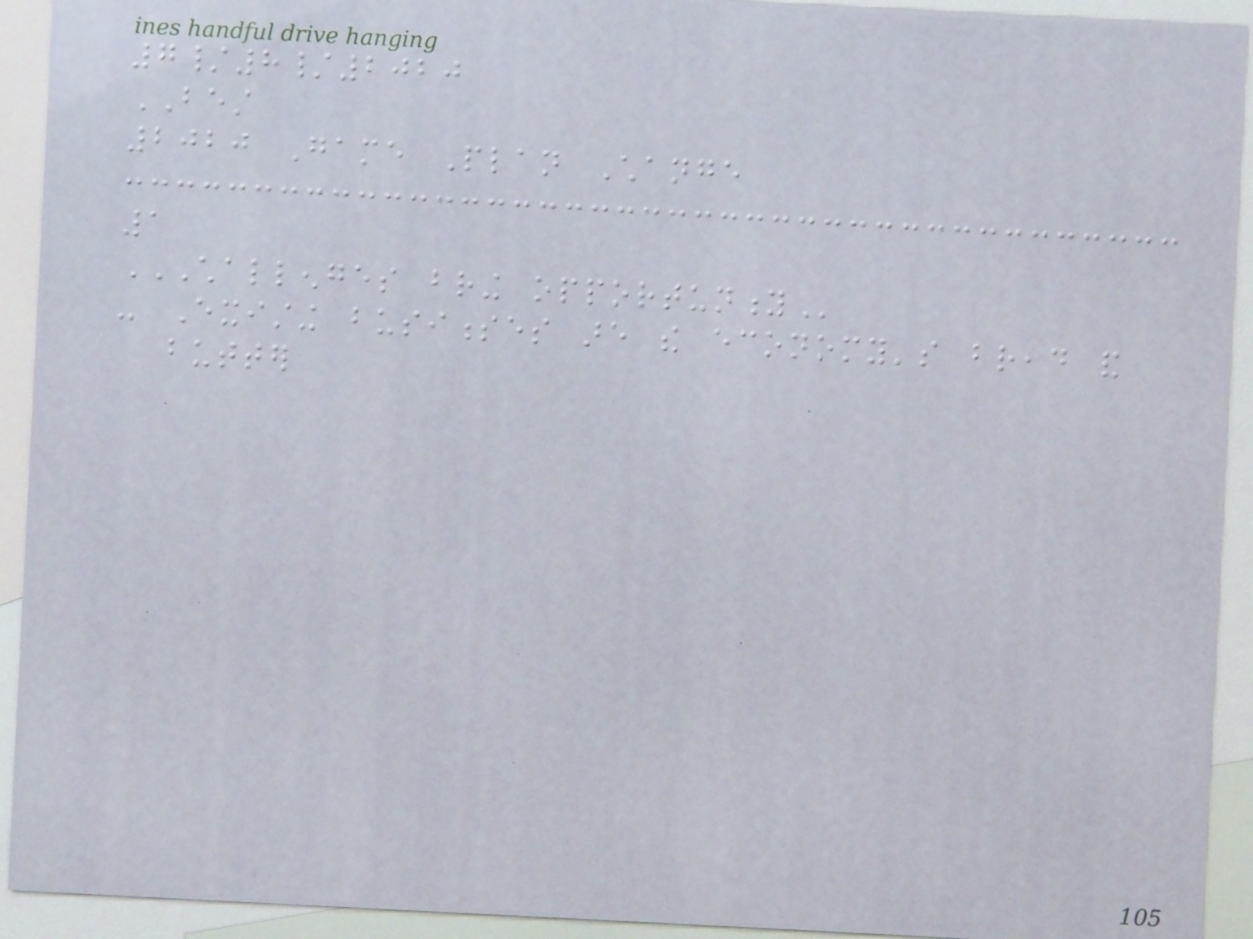7/8/2020
BEST
2020 Game Plan Change
1
CHALLENGES BRING OPPORTUNITY
- Existing businesses are the economy's bread and
butter
